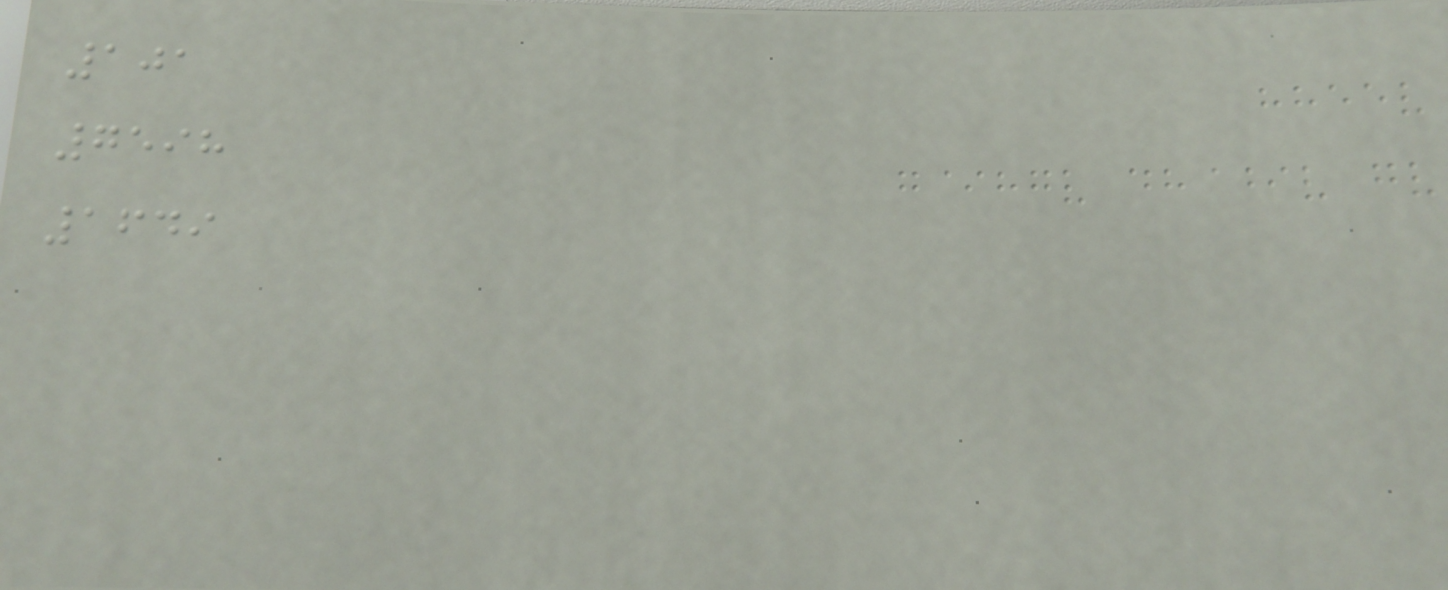101
7598
1649
